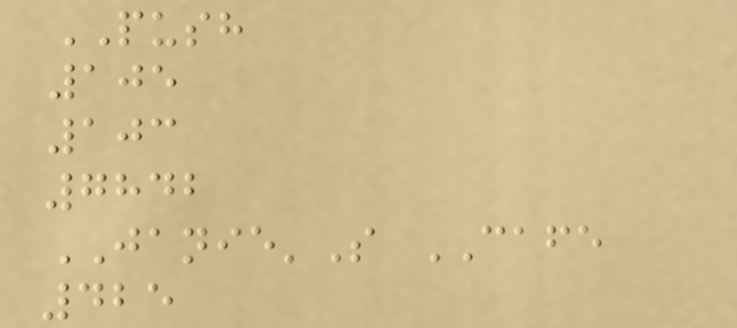PUSH
105
103
7842
JANIE'S CAFE
425
